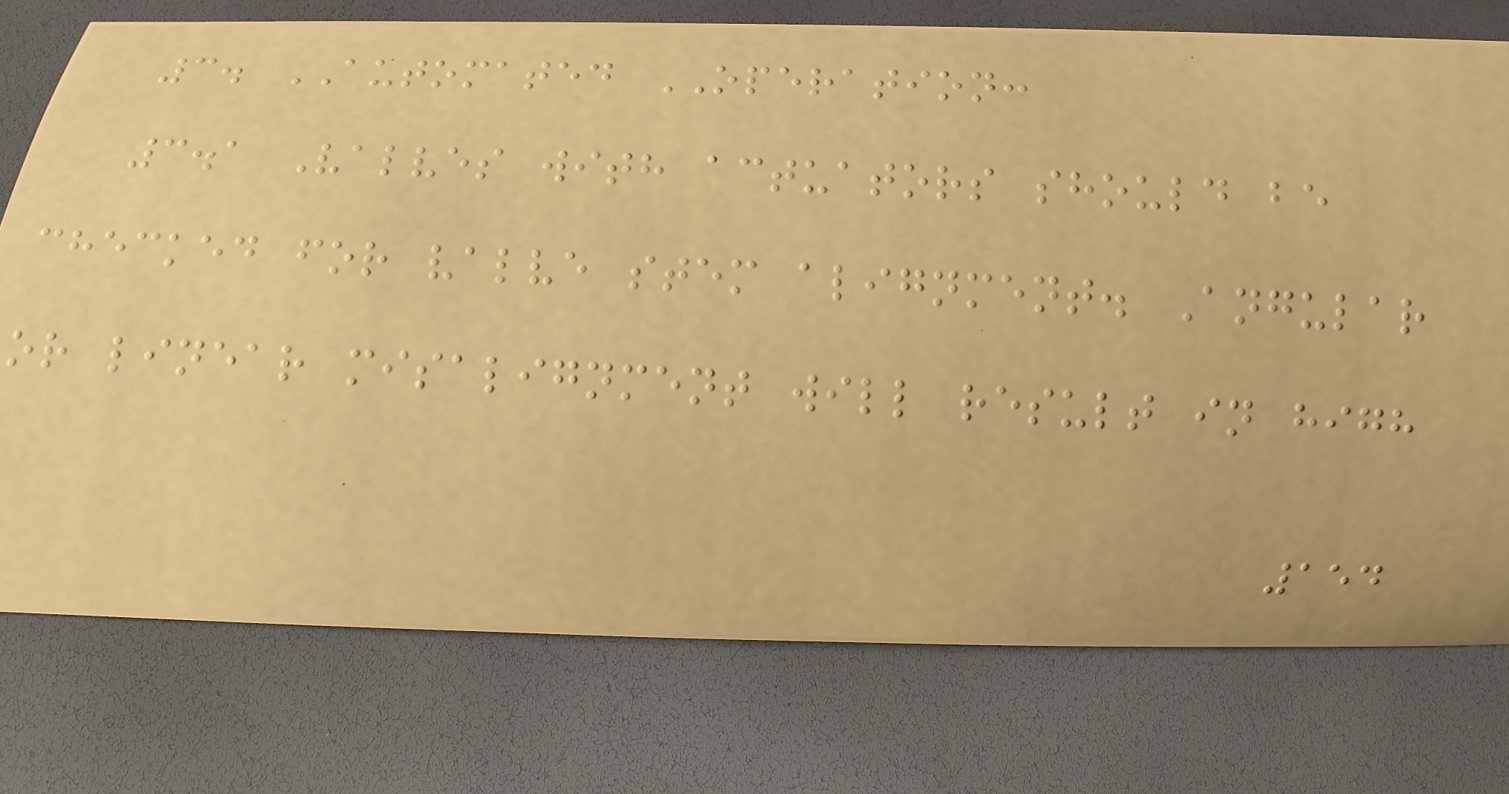3. AUTOMATED OPERATION:
3.1 Valves with actuators should be
checked for valve stem alignment. Angular
or linear misalignment will result in high
154
